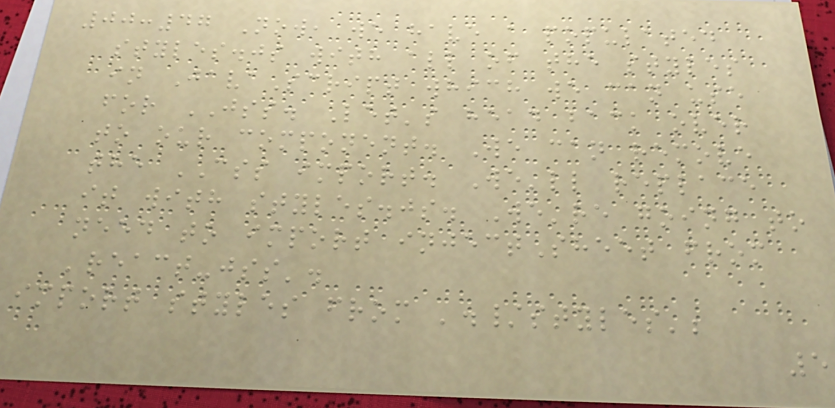00:47 Now, we have a populated
styles.js with all of the styles
in JavaScript which we can use
for JSS. Let's head back over
to our component. We can remove
the CSS import. We'll replace
it with styles.js. We're going to
need to import injectSheet from
'react-jss'.
import styles from './styles';
5
